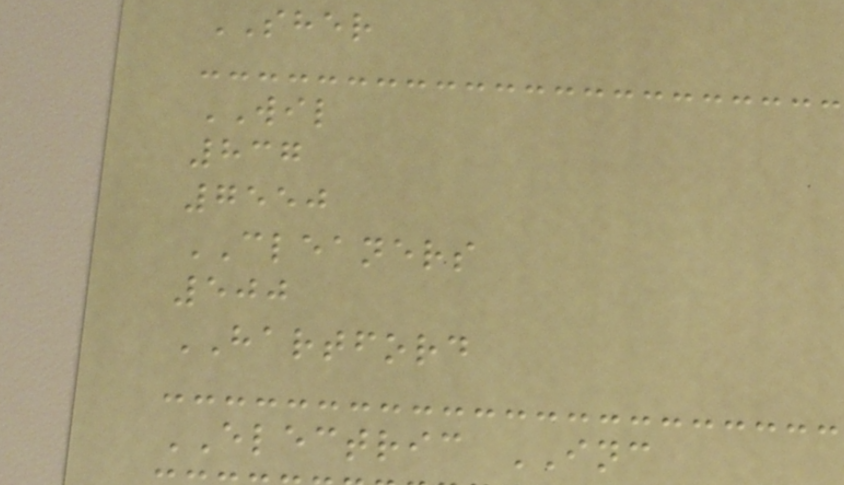SHER
WIL
837
7550
CLEANERS
500
HARTFORD
ELECTRIC INC
